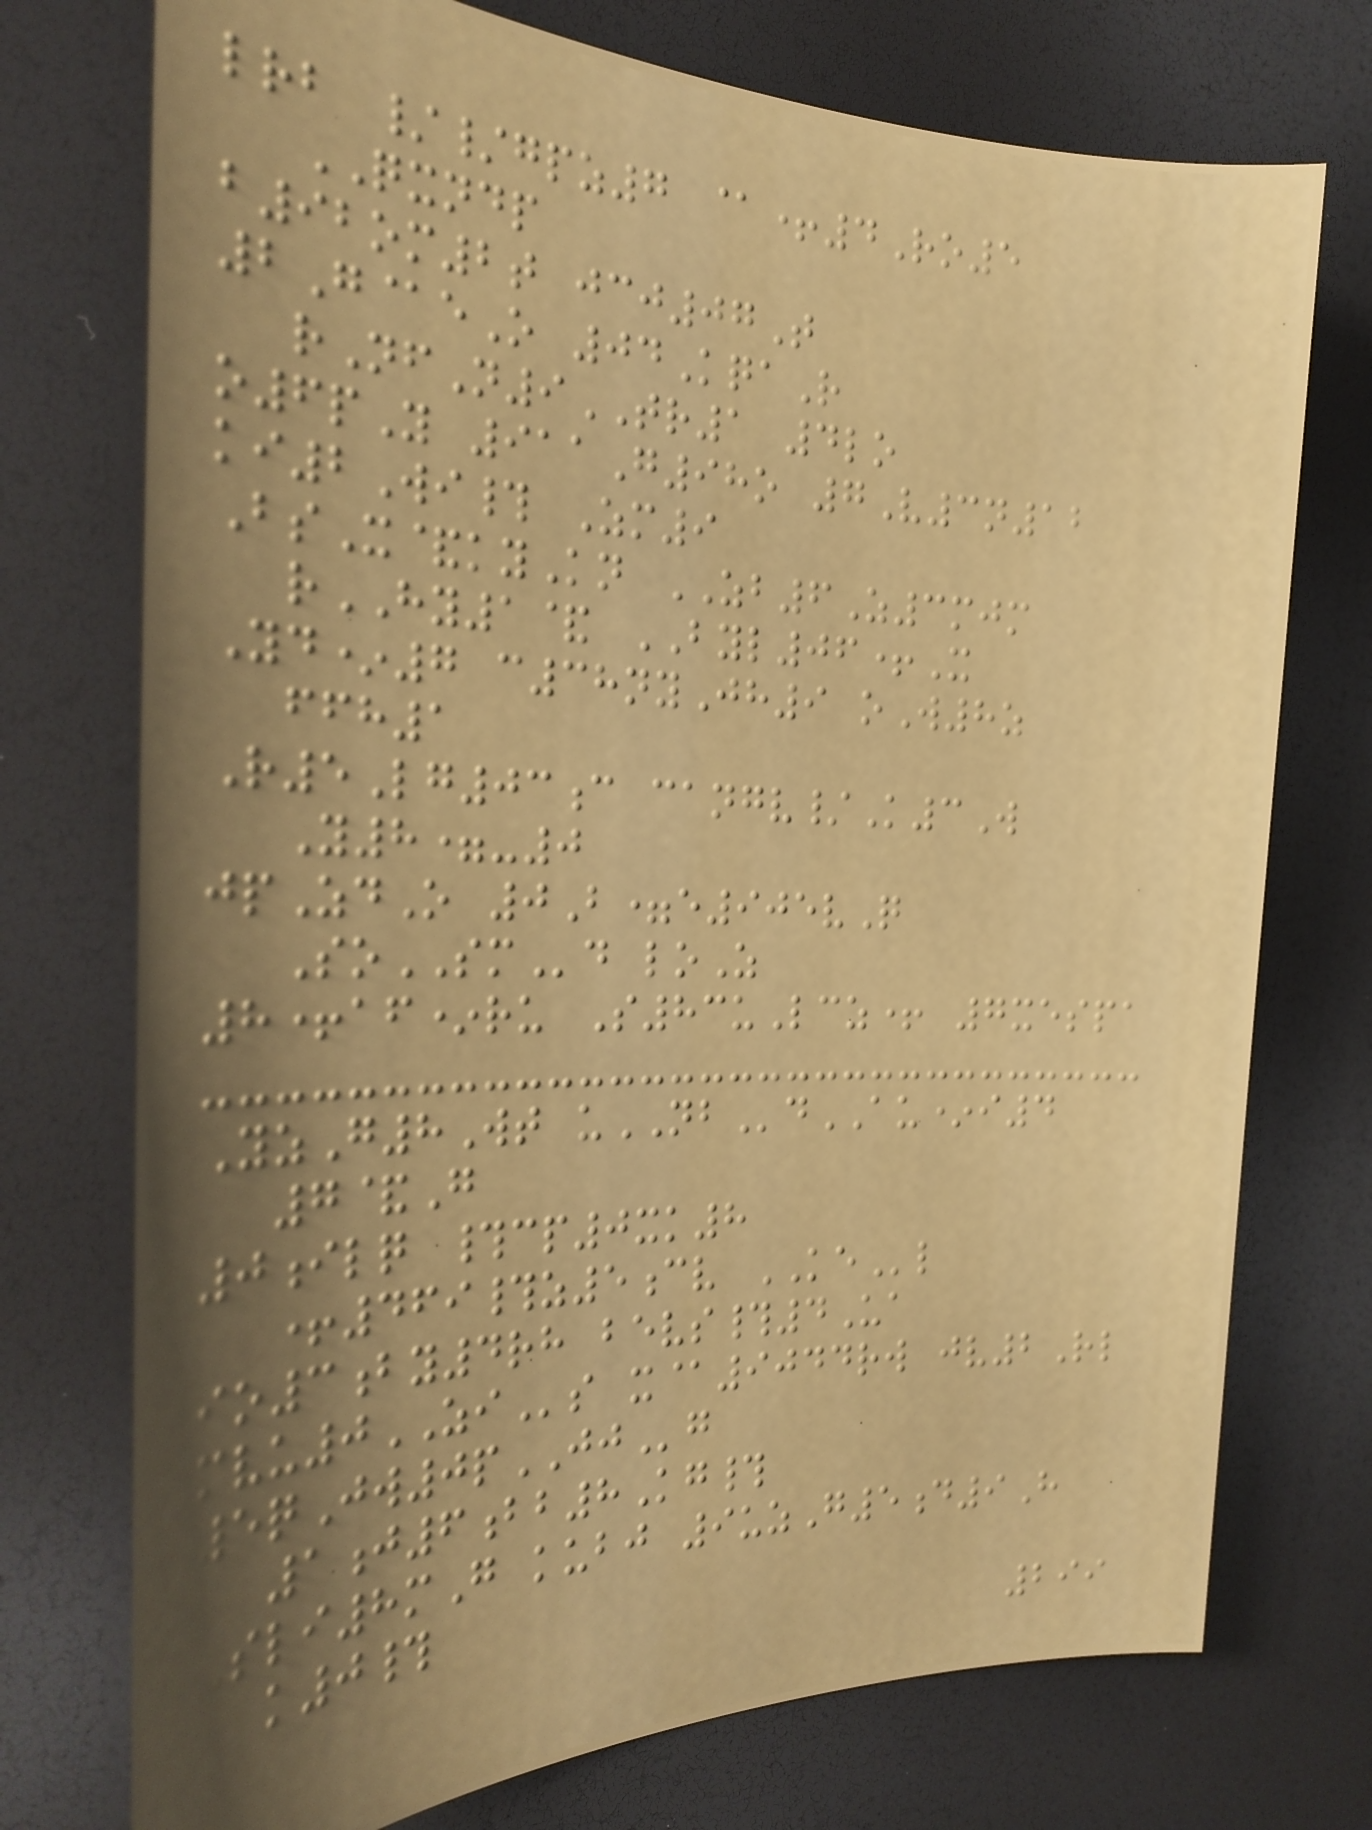lrb //gpz7 @+4Ro5
QXNDP
b92om2t jcj07T
2G@eO 04KqaR
rNfN9TR1 4lo
o6pY 911G98o 7V3n12
ki2Wi# Zm9
BsX&kyKn ZB6Z3mjm
rHY1& BYL06+X
Yd*7 c38nyJh9 oW8z
ffh1
R5Lg03c cangv/K3W
Y8=-0
jpZdO 0B=e905vQ
SoSMd loZ
8+af*ru S83uLcz+ 7xespa
YzG8Wt uNBdAU*i4
7&G
0ilq #cp0xk8
+469#z5cv KEl
io3by4rh bevs#4Ua
mvu0ZIs x@9044rw jv2Rl
5qJw0pJJg
1j6bb8Kg#
Sli8mG kubj 9uzG5d9H
k0#
299
